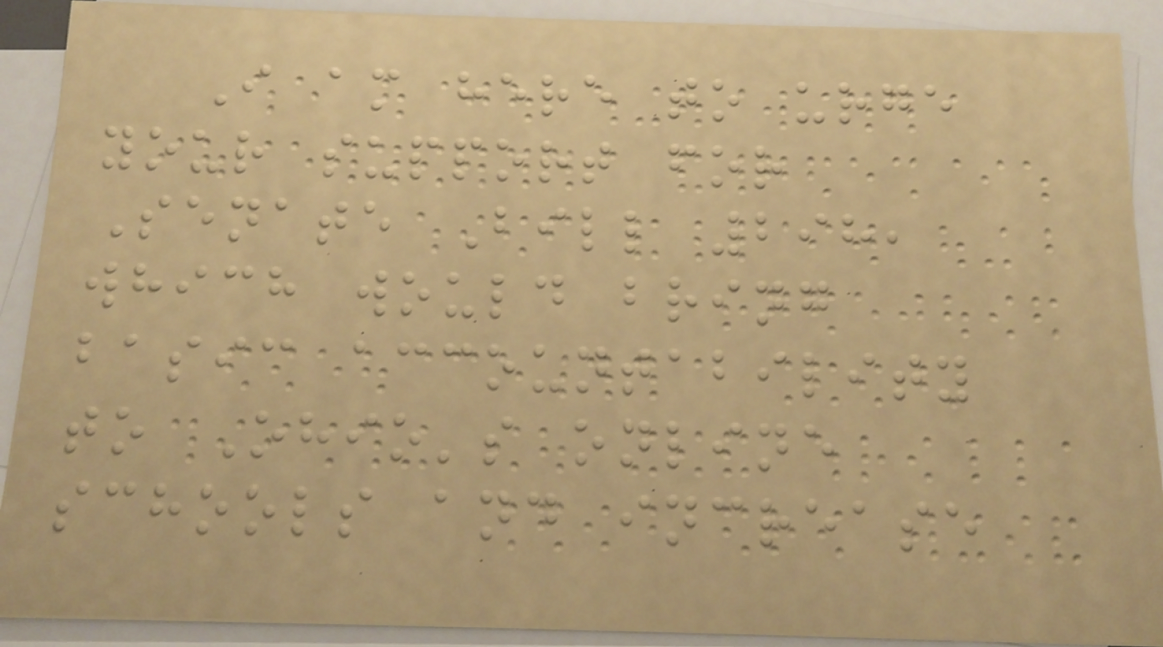I am here to urge
your support for
Senate Bill 298,
which would bring
basic accountability
to Ohio's online
schools and increase
